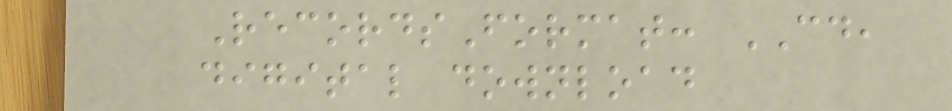RecordsFormat: CD,
digital download
